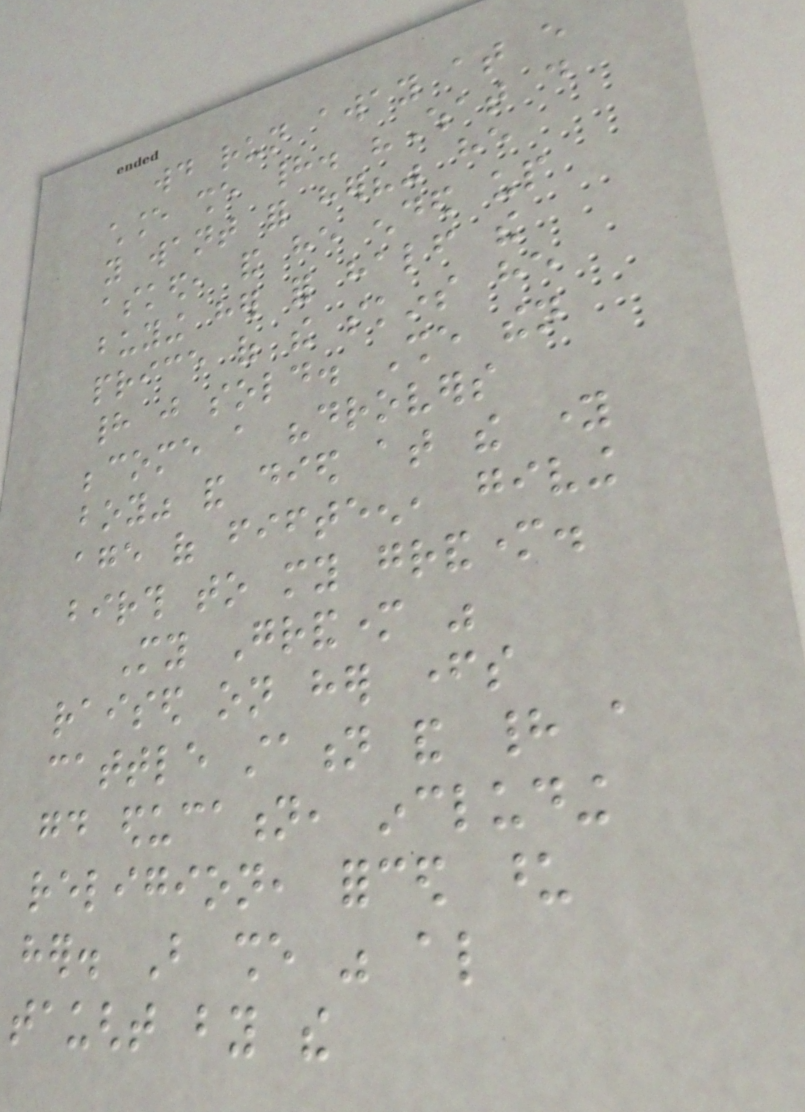would run away at every
chance she had. "What do
you want for her?" he
asked, and he ended up
buying her for half the
price of the skins he
had just sold. She then
become a "drovers
boy" and died at the young
age of fifteen, giving
birth to my grandmother.
My Grandmother was
raised on her fathers
cattle station and had a
good education, including
religion, forced upon
her. But she was also
taught by the
